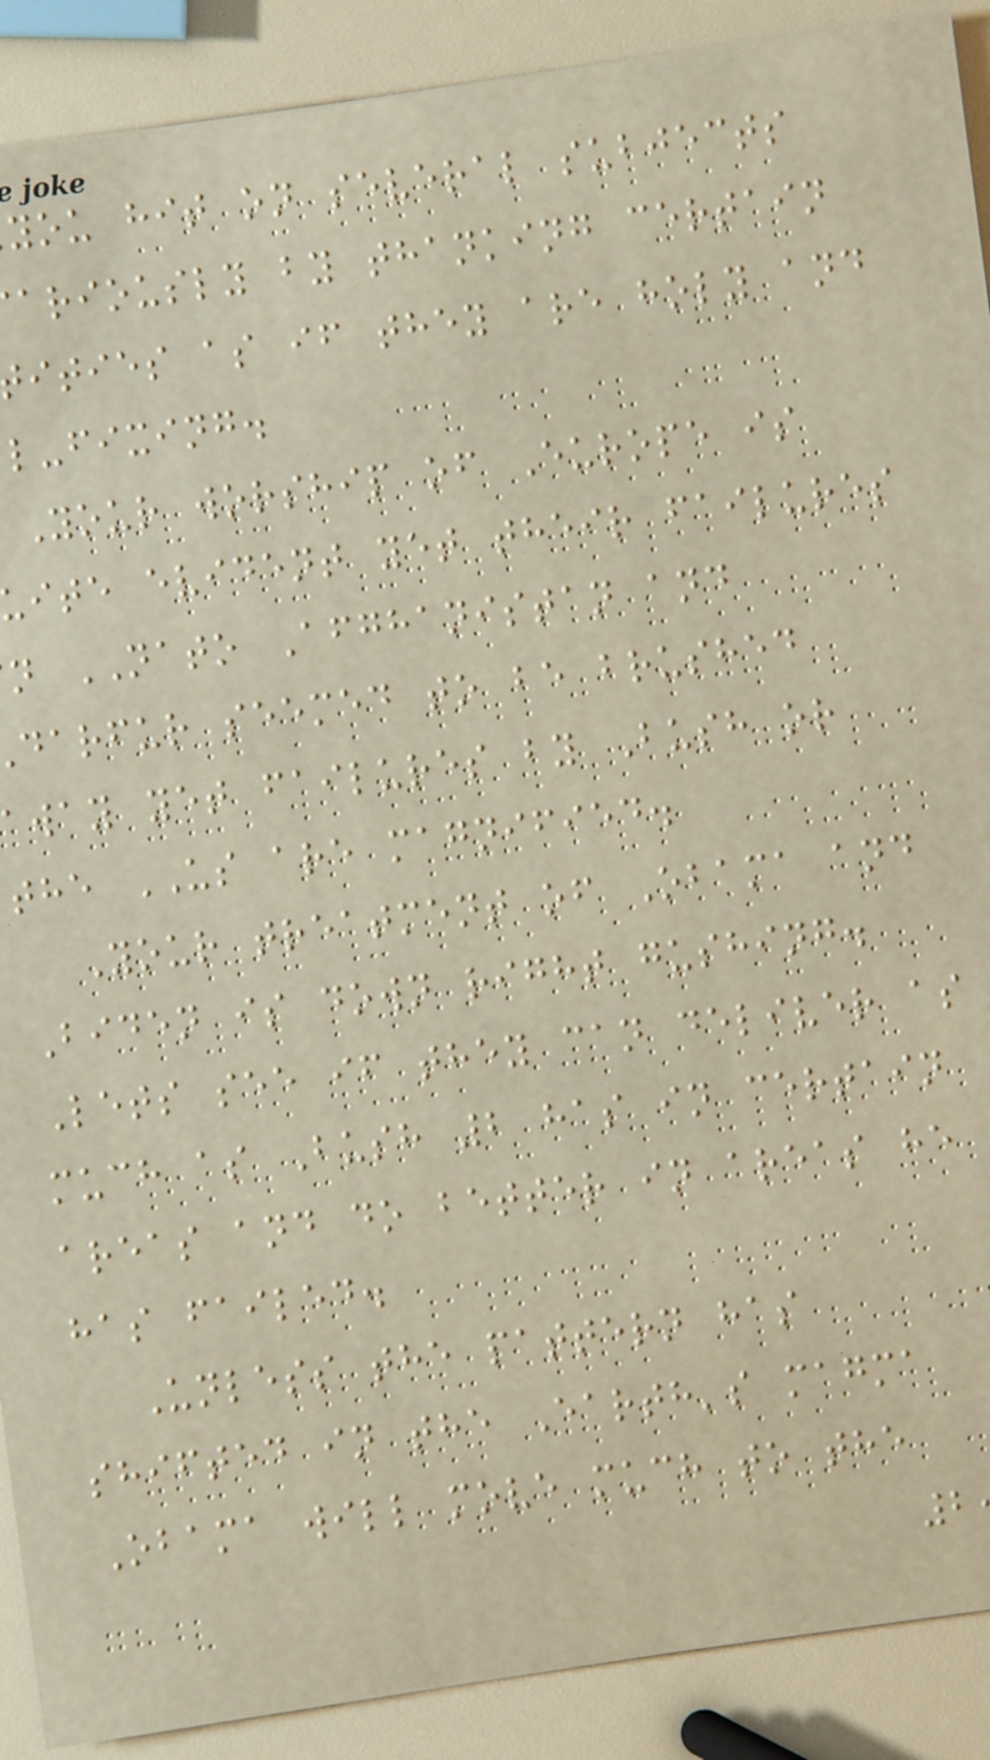you hit on several subjects
ariously by thanking certain
ities as if they are holy and
l-fixing.
Your worship of Europe is
ite evident yet their failures
n NATO Afghanistan and
darfur seemed to be brushed
away yet failures by Bush or
the US are magnified.
Your treatment of Obama and
Biden is down right gushing.
Lets see if they can deliver as
much as Bush 2 has in certain
areas and do better in areas he
has failed.
Unless the pattern has
shifted in the Earth's magma
Obama will move much to the
